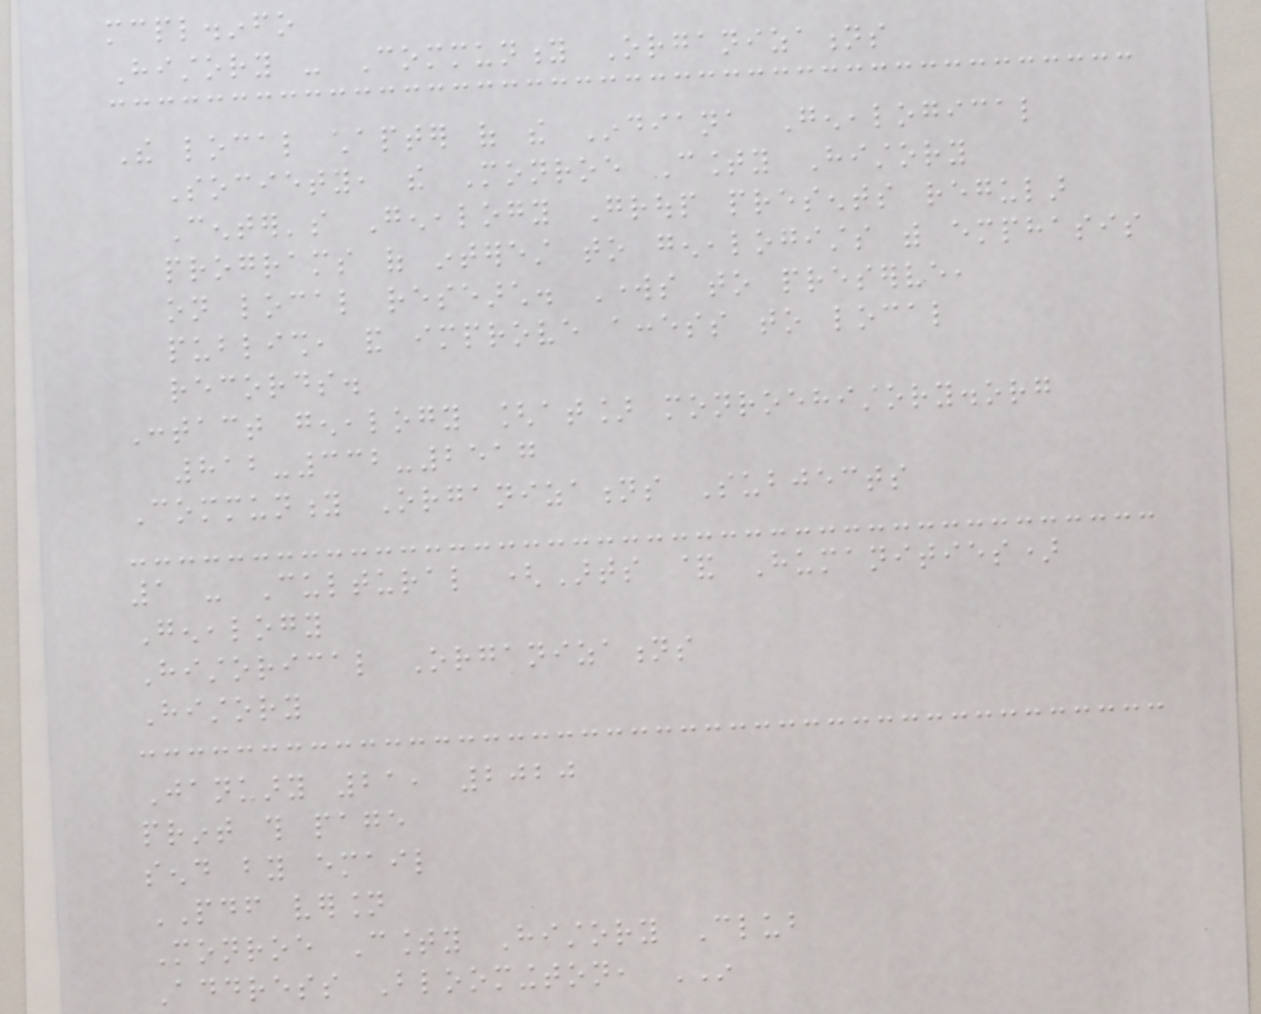mcpl.info
History - Community Organizations
The local chapter of the Indiana Genealogical
Society, the Monroe County History
Center's Genealogy Group presents regular
programs of interest to genealogists with emphasis
on local research. Works to preserve,
publish, and improve access to local
records.
Contact genealogy [at] monroehistory.org
812-332-2517
Community Organizations Subjects
1 - Cultural (Arts & Humanities)
Genealogy
Historical Organizations
History
January 21, 2020
print this page
send by email
PDF version
Monroe County History Club
Address Bloomington, IN
